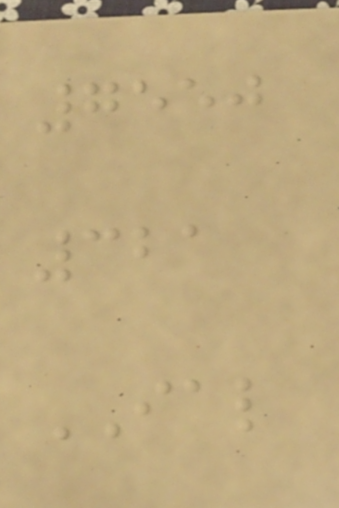7550
321
IAL
